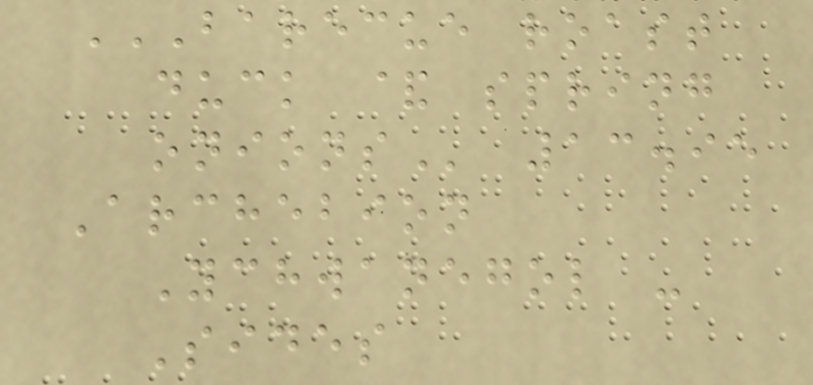BARECUE ROAST
DUCK & SPRING
ONIONS 13.95
Archebion
Ychwanegol -
Sides
